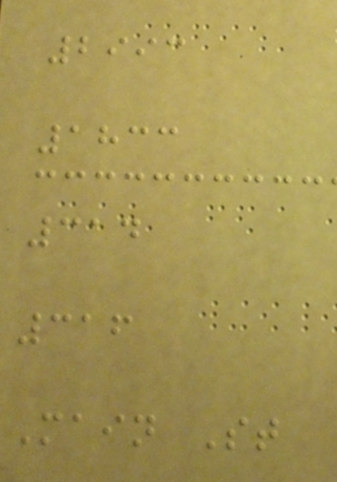2993
1833
314
316
Main St
